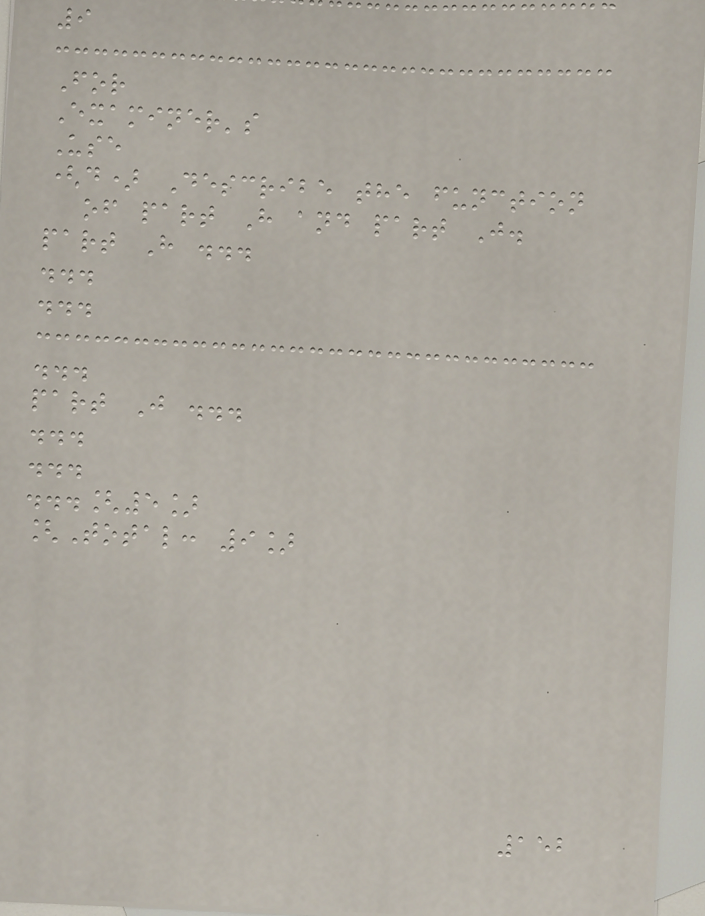9
For
Examiner's
Use
(d) Describe the function
of part H and part J.
part H ...
...
...
...
part J ...
...
...
...[5]
[Total: 9]
152
